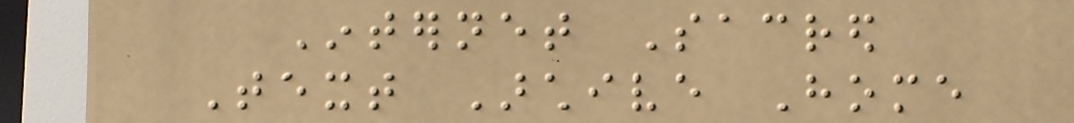Internet Sacred
Text Archive Home
